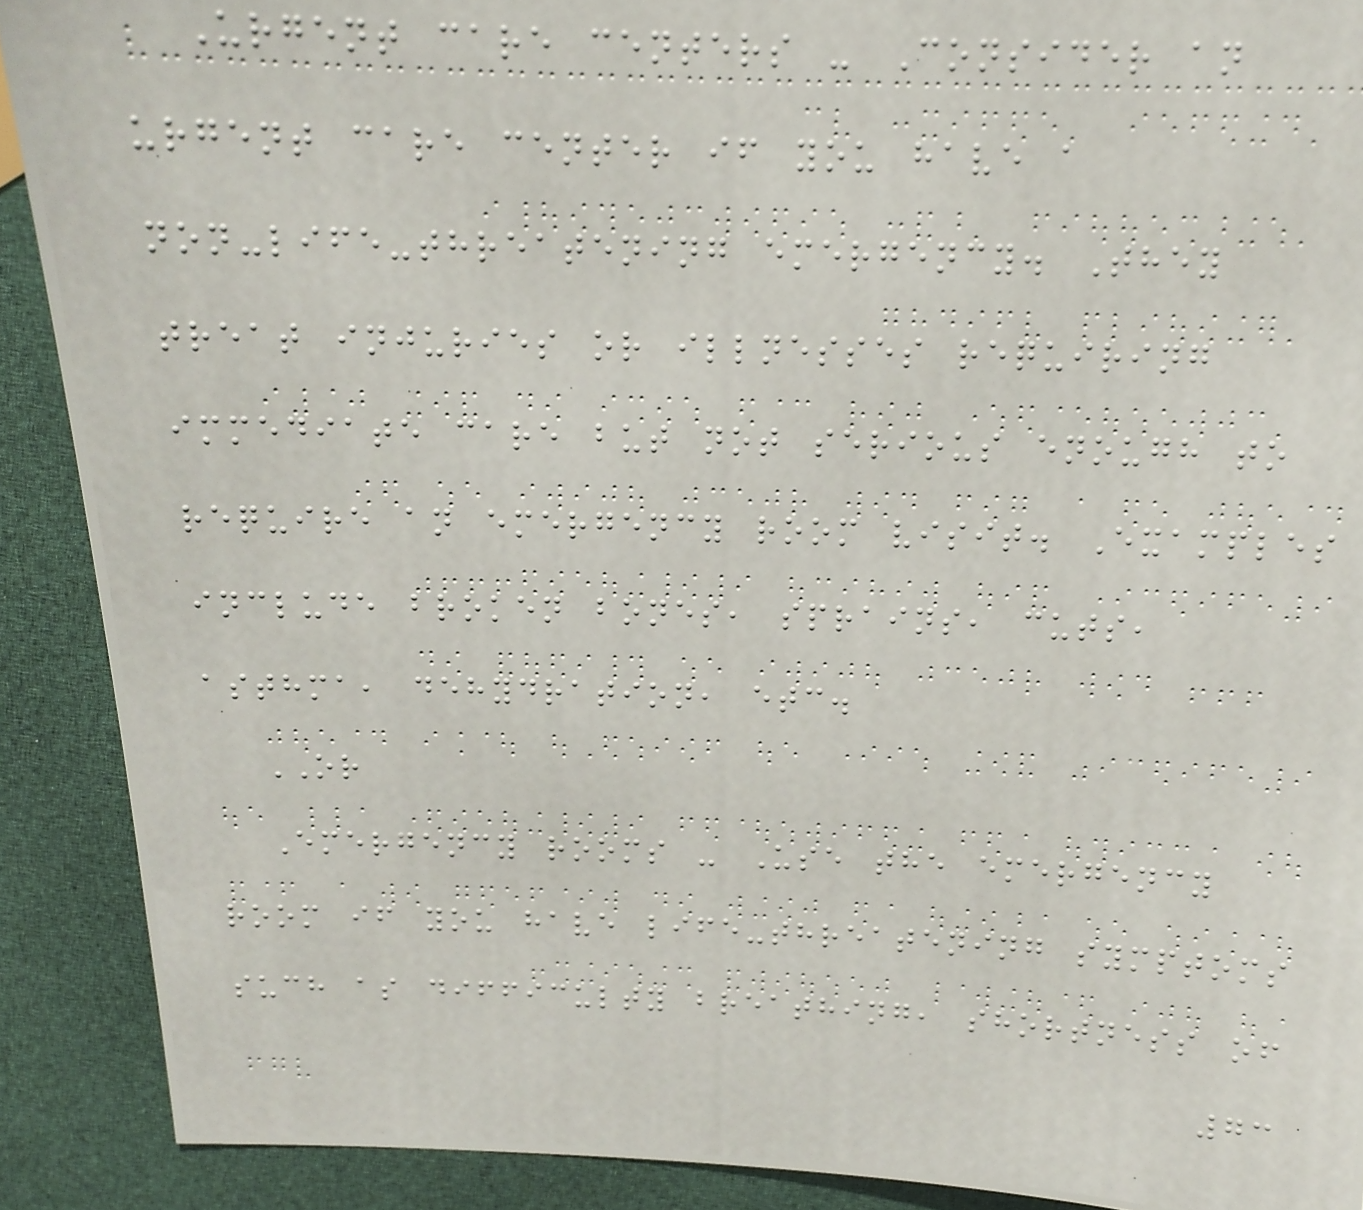Urgent care centers - Consider an
urgent care center if you have a
non-life-threatening emergency. They
treat injuries or illnesses requiring
immediate care but not serious enough to
require an emergency room visit. Examples
include broken bones, sprains, cuts,
asthma, dehydration, etc.
OR
Emergency rooms - Use the emergency
room if you have life-threatening symptoms
such as difficulty breathing, shortness of
73
